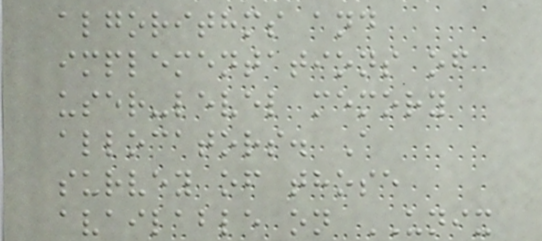algorithms and
implementations of
user-level memory
allocators. A
survey of those
available on UNIX
